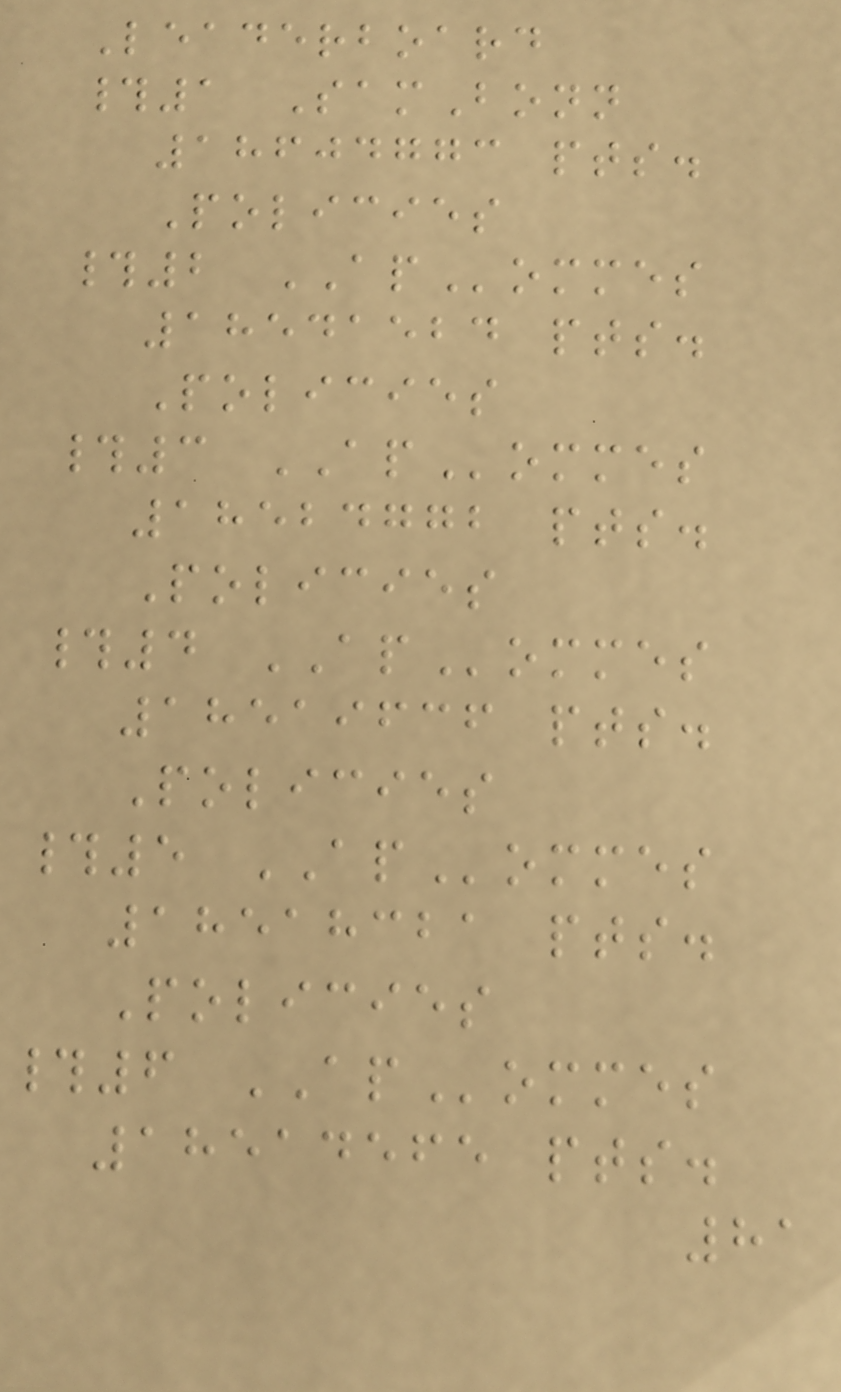Leaderboard
#1 SamBonn
18604773 pts.
Policies
#2 APommes
18541524 pts.
Policies
#3 APommes
18524772 pts.
Policies
#4 APommes
18519636 pts.
Policies
#5 APommes
18518321 pts.
Policies
#6 APommes
18514565 pts.
81
